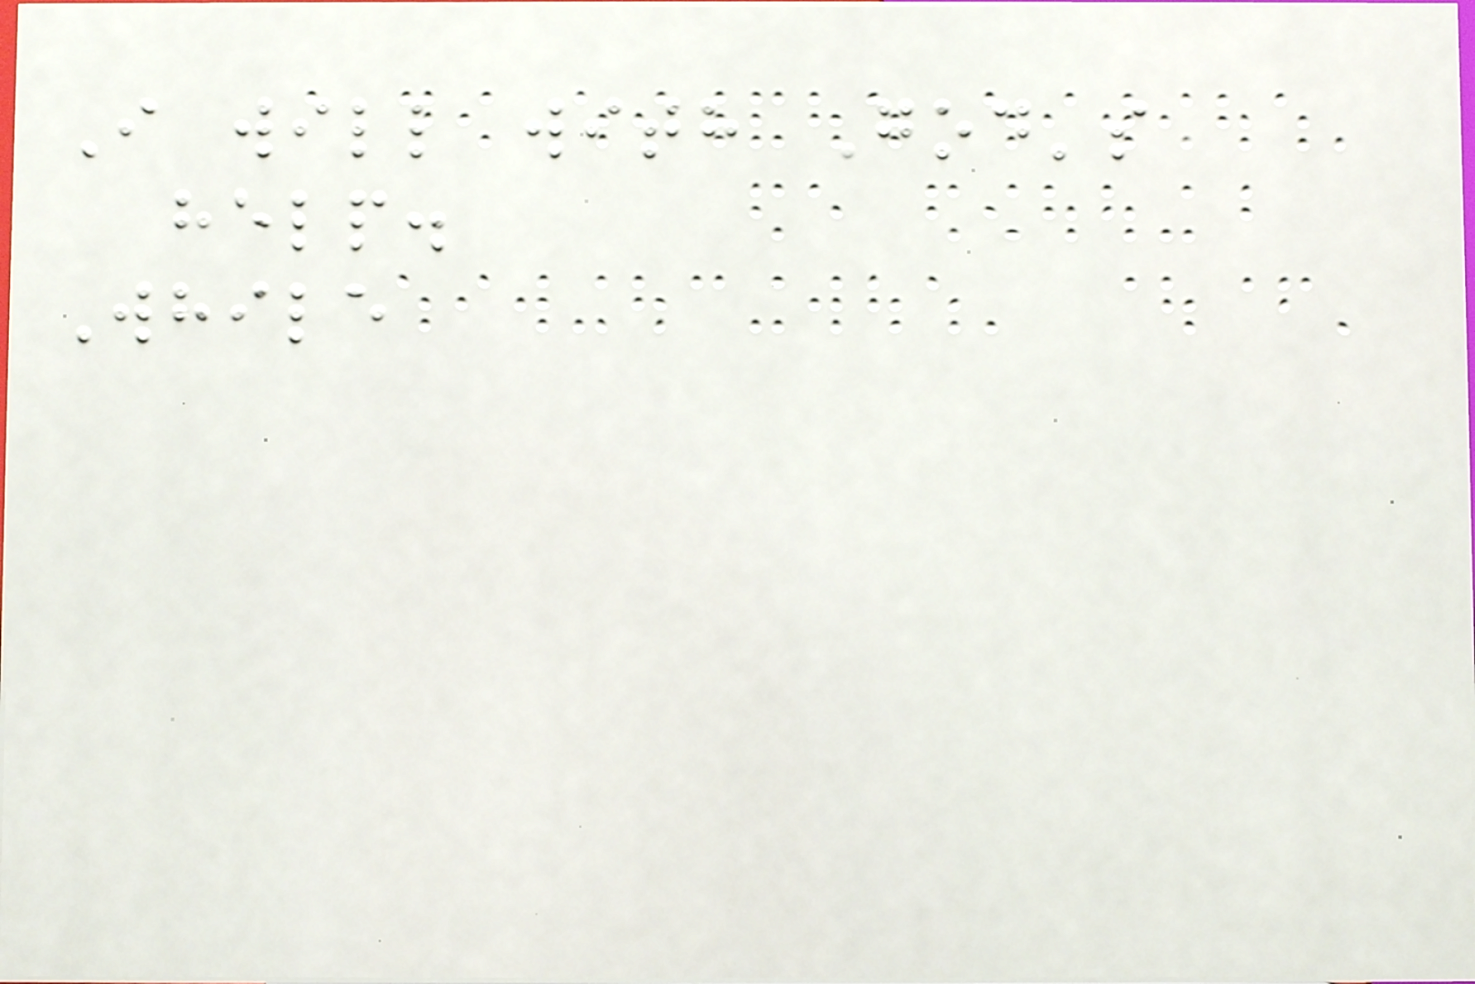I will with God's
help.
While
